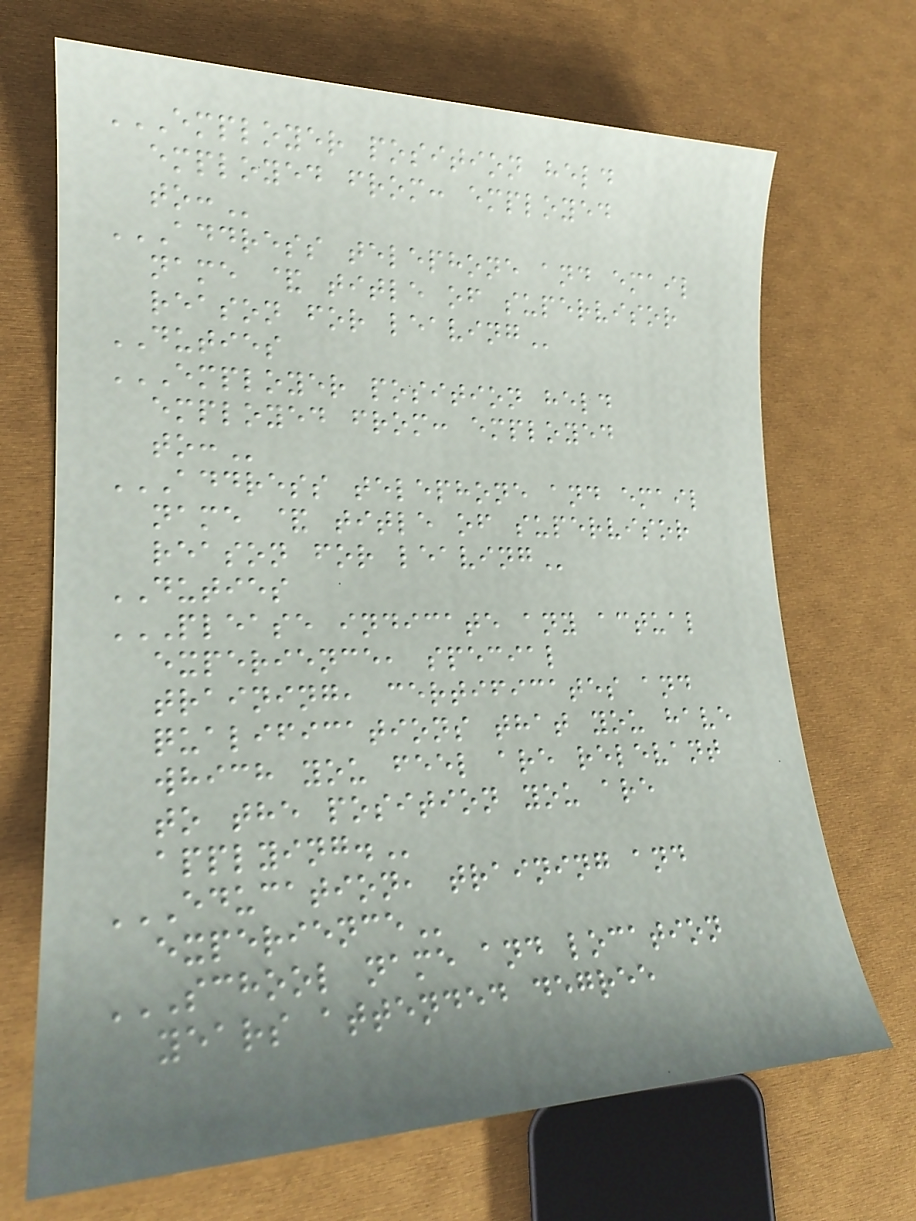EMPLOYER POSITION HELD
EMPLOYED FROM: EMPLOYED
TO:
ADDRESS TELEPHONE AND EMAIL
NAME & TITLE OF SUPERVISOR
REASON FOR LEAVING
DUTIES
EMPLOYER POSITION HELD
EMPLOYED FROM: EMPLOYED
TO:
ADDRESS TELEPHONE AND EMAIL
NAME & TITLE OF SUPERVISOR
REASON FOR LEAVING
DUTIES
PLEASE INDICATE ANY ACTUAL
EXPERIENCE, SPECIAL
TRAINING, CERTIFICATES AND
QUALIFICATIONS THAT YOU HAVE
WHICH YOU FEEL ARE RELEVANT
TO THE POSITION YOU ARE
APPLYING.
EDUCATION, TRAINING AND
EXPERIENCE
SCHOOL NAME AND LOCATION
YEARS ATTENDED DEGREE
